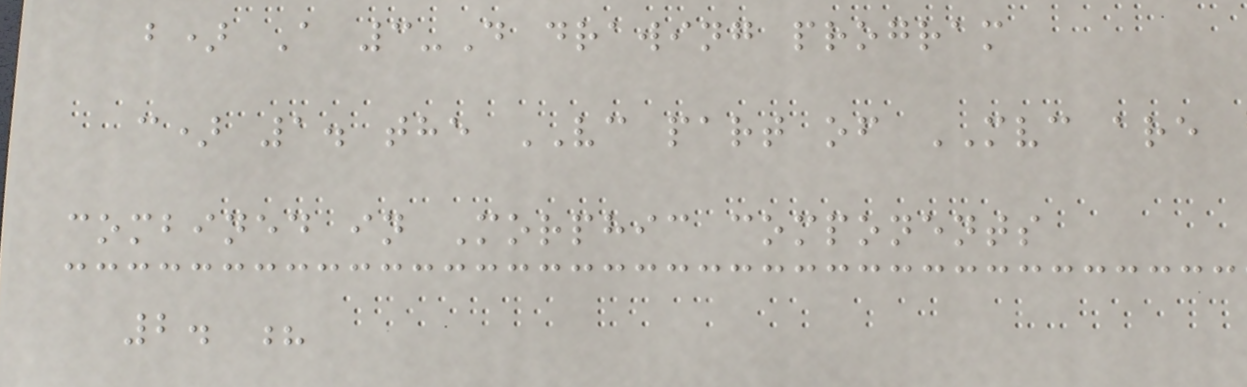b) A 3-D drawing program
c) 1. the VC part of MVC are
combined in Morphic components
2. ?
